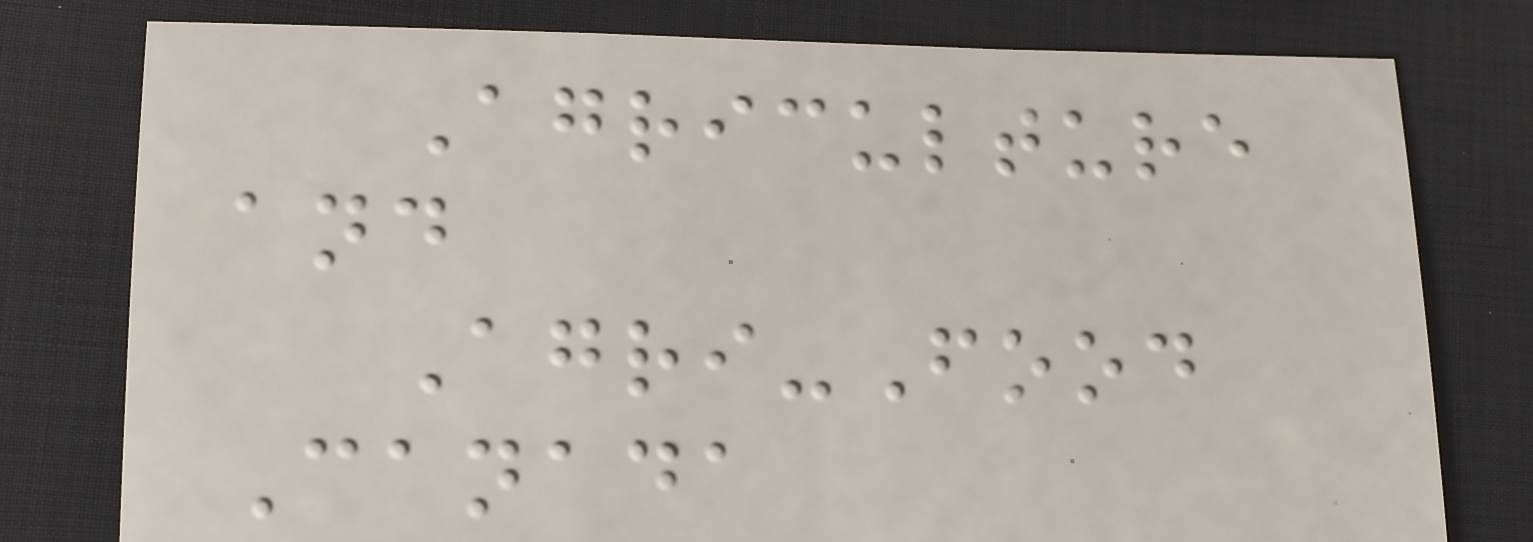Agriculture
and
Agri-Food
Canada
